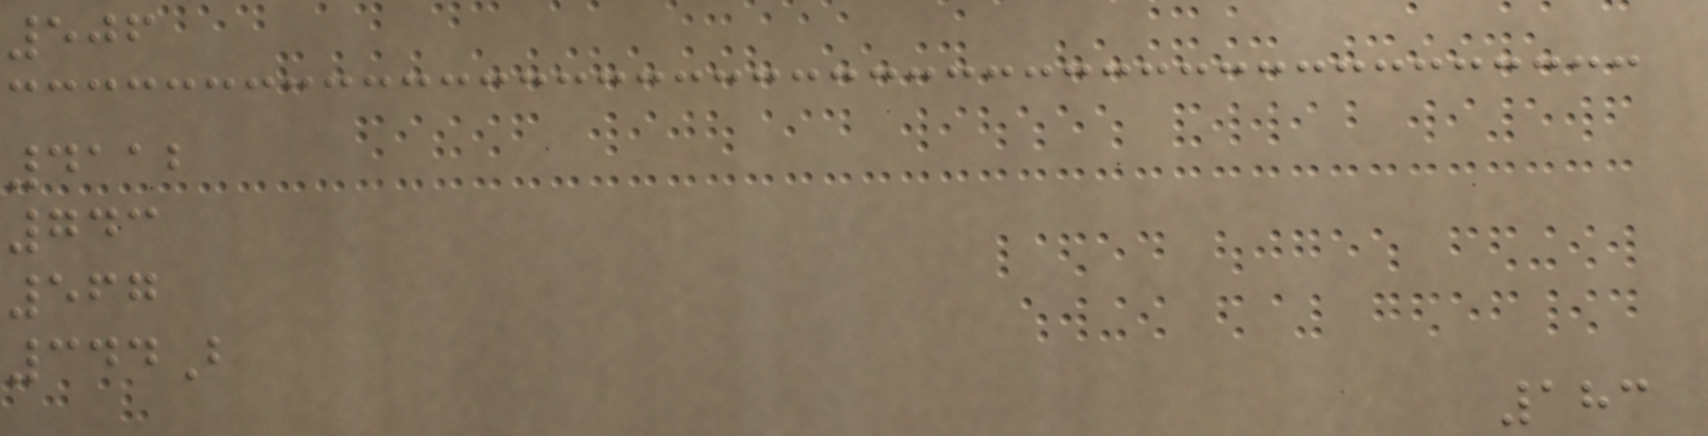506
4112
743
567
344B
183
